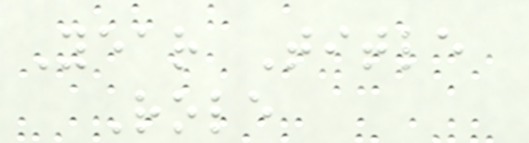Year Title
Role
